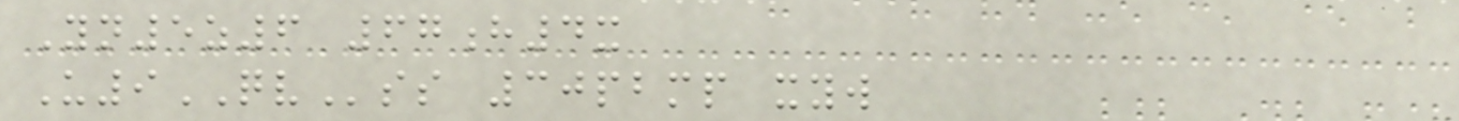Yn5z6 67h4x
U9QVss 30pbmp xyw
